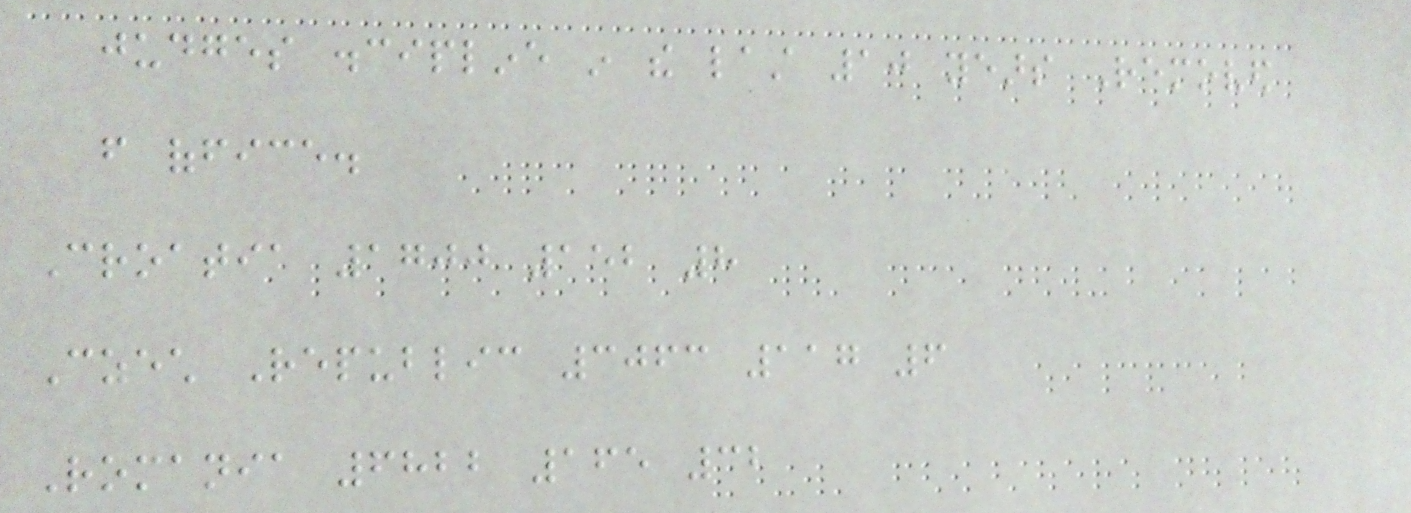judges discipline in the last 10 years Removed
from office.
Croatia 1700 152 8
Czech Republic 3063 117 6
Romania 6822 165 32
